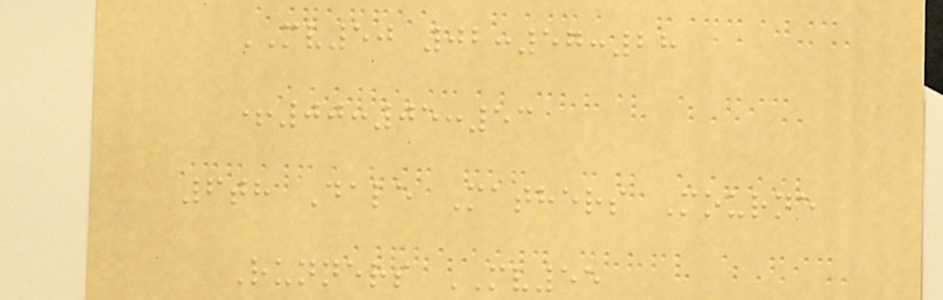MV50 02:57:28
+00:05:53
6th Dale Mathers Mourne
Runners MV55
